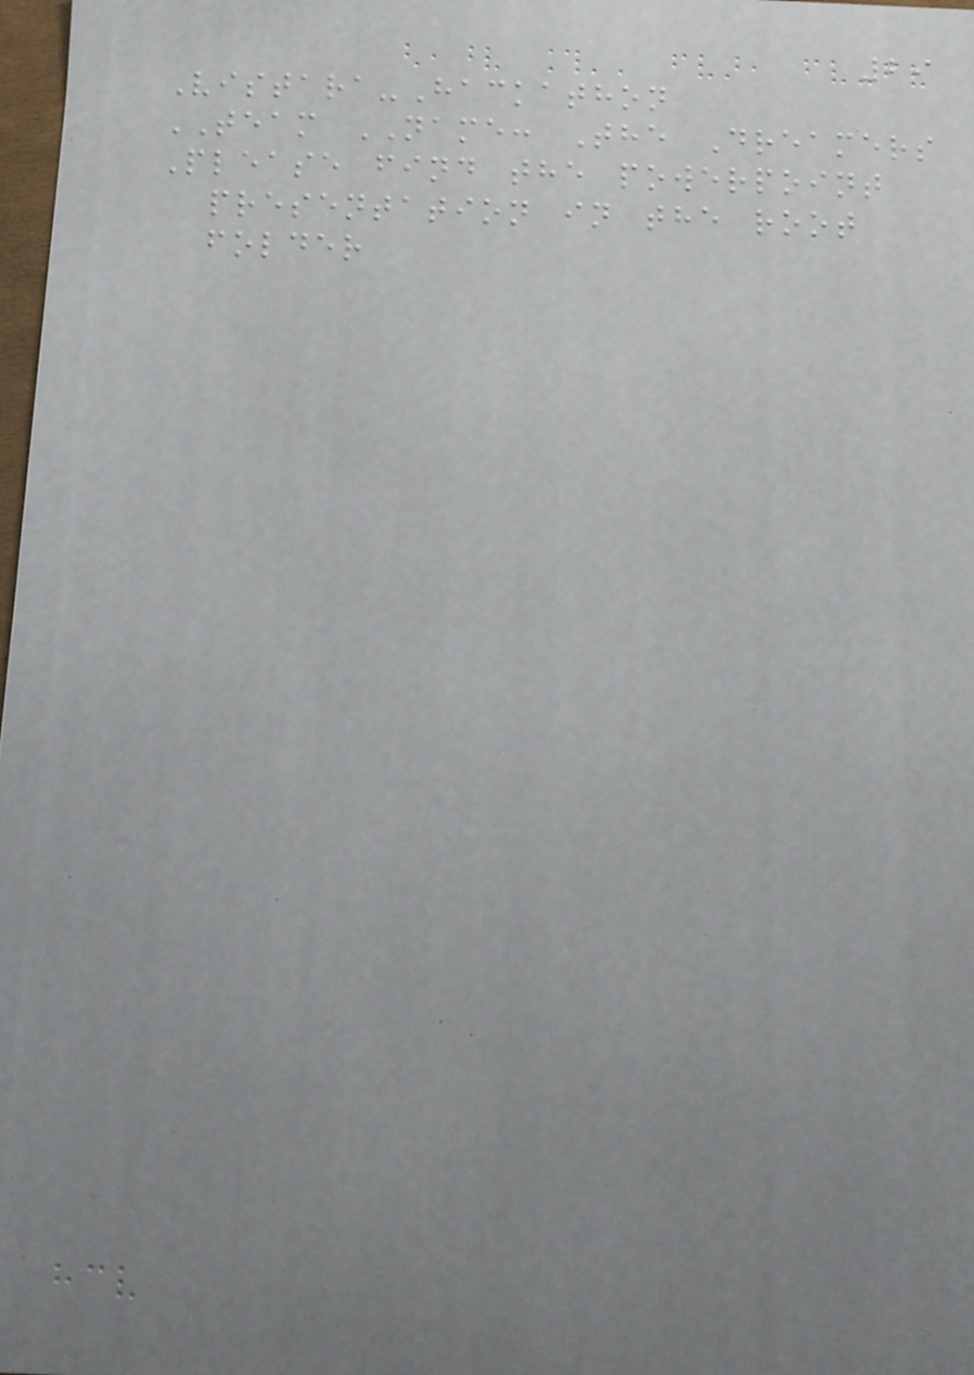29
Vistara-Hackathon
TEAM NAME: The Dreamers
Please find the powerpoint
presentation in the root
folder
